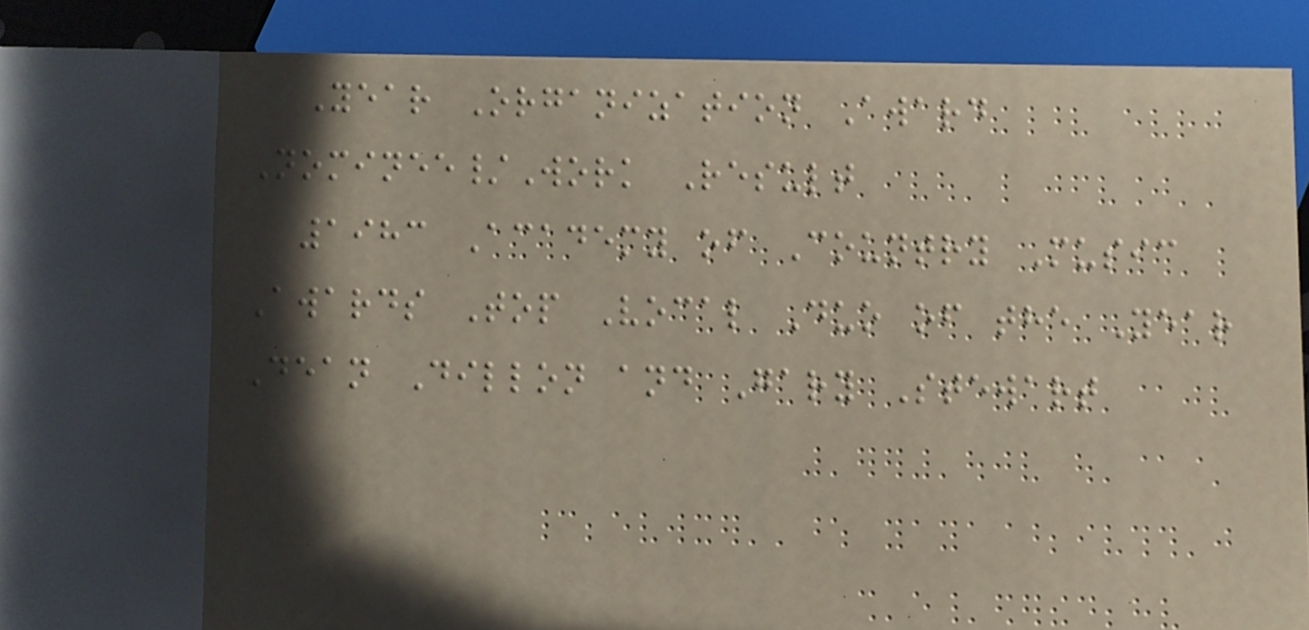Year Organization Award
Nominee/Work Result
1983 Academy of Country Music
Awards Top Vocal Duo of the Year
Dean Dillon and Gary Stewart
